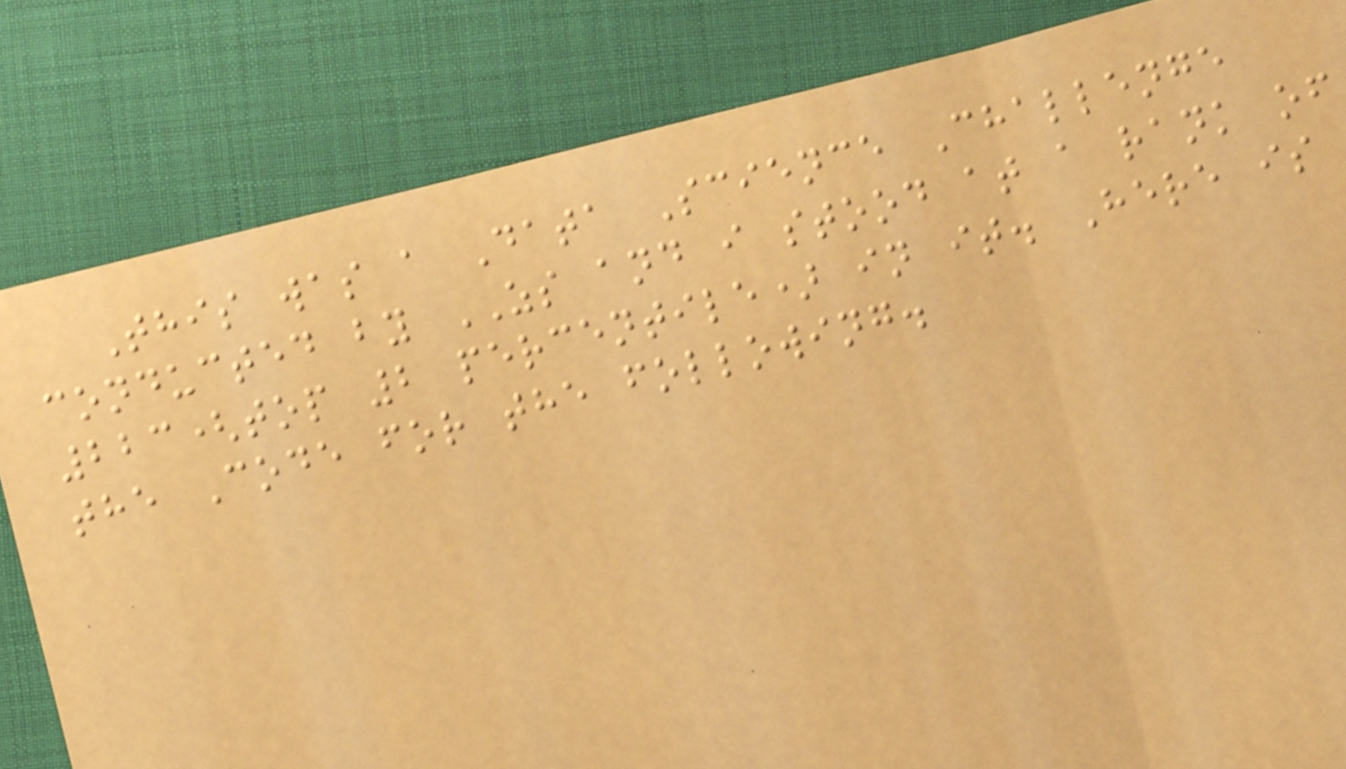This was a Data Science Challenge
conducted by ZS and i stood at a rank of
223(top 2 percentile) in it. Here is
the Code for the following.
